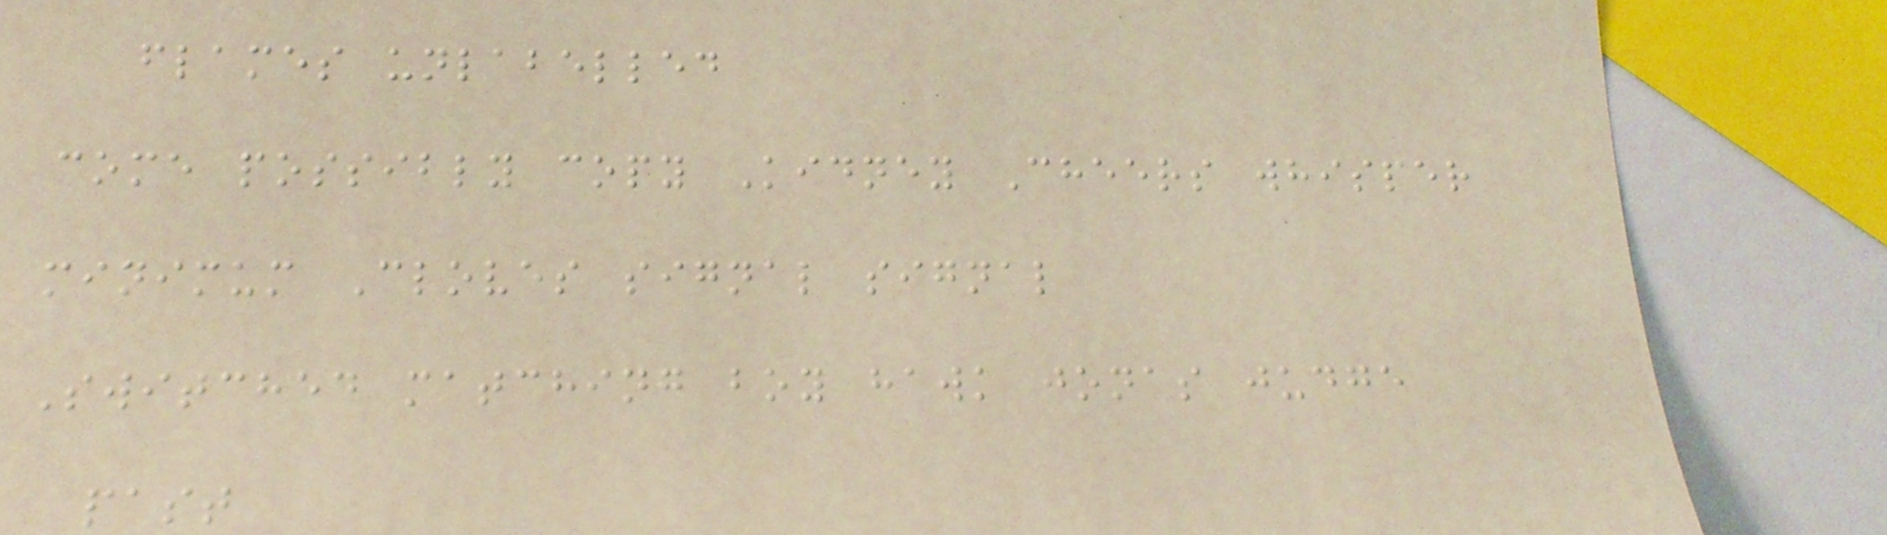flames unlabelled
come possibly copy Kidney Cheers whisper
minimum Cloves signal signal
Switched matching boy hawk jonas judge
past
